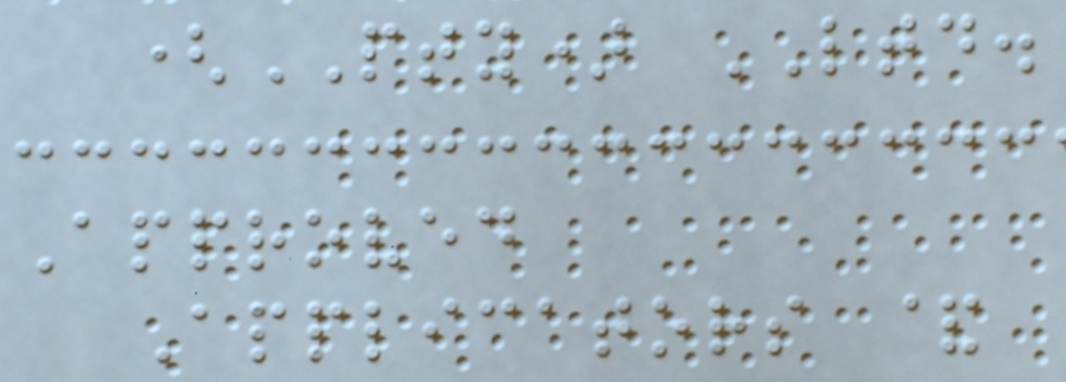(PTY) LTD.
Approved
Applicators &
